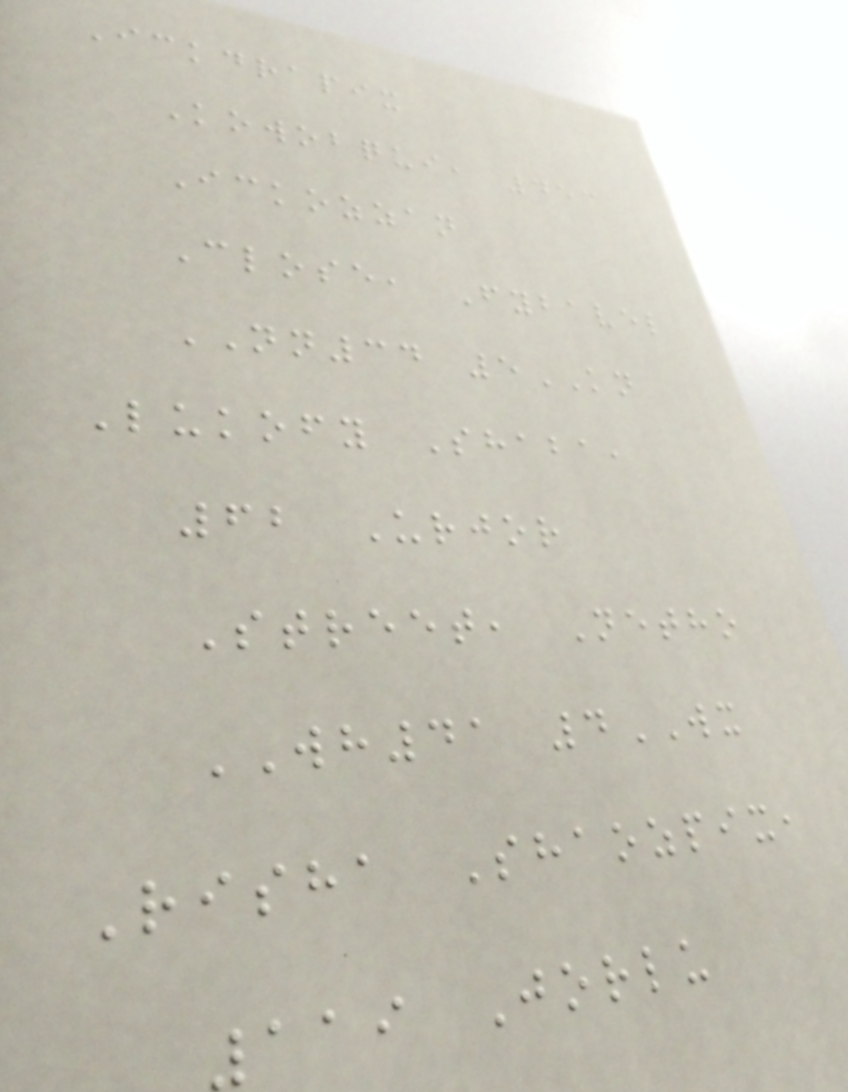Ickdrapix
Kowobqui, 453
Ickozzan
Close, Fybavel
NN34 5KN
Lukofy Shaba,
62 Urjor
Street, Netho
WH41 4WX
Risha Shaozpix,
119 Jorlu
